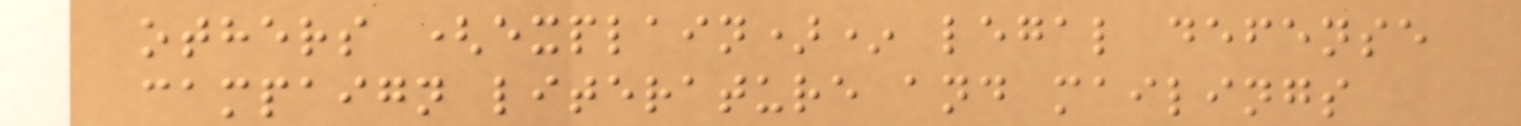others (explain)* legal defense
campaign literature and mailings
